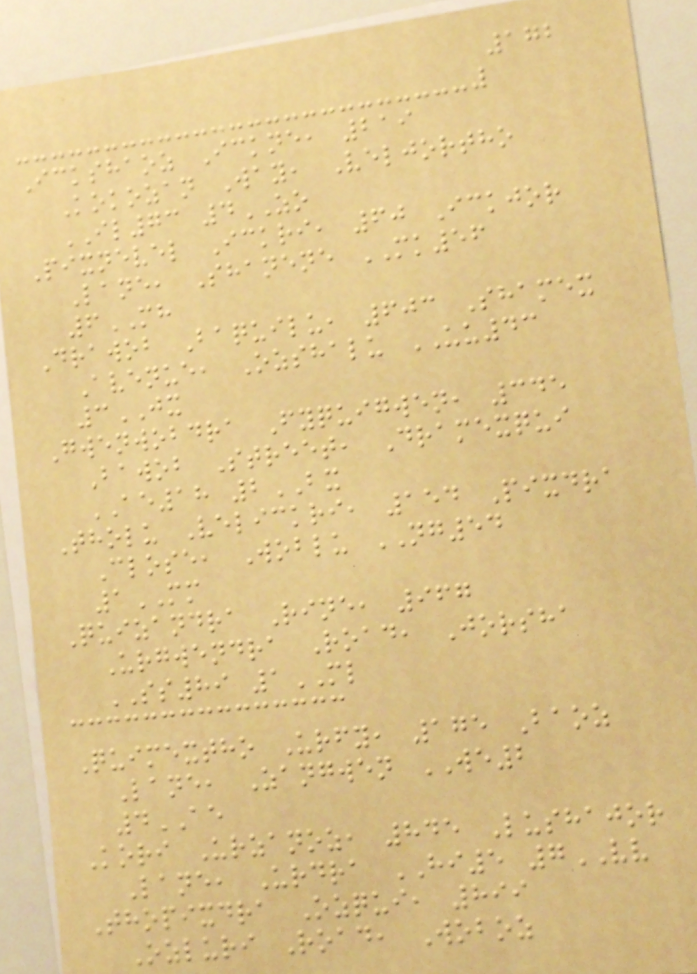172
Ickshaoz Ickne, 219
Kokozan Way, Veljortho
IL73 4ZO
Pixnevel Ickri, 60 Ickjor
Lane, Shanene MK56
6MH
Drawob Baquilu, 603 Shamex
Avenue, Ozshalu UU43
3JX
Gwenwobdra Fyquigwen, 345
Bawob Street, Dramexqui
AE18 2BX
Tholu Velickri, 154 Pixdra
Close, Woblu NG54
1MM
Quizandra Rine, 967
Urgwendra Road, Jorsha
SS89 1ML
Quimextho Urfy, 175 Baoz
Lane, Zangwen WE2
4AE
Kori Urzanoz, 845 Lushajor
Lane, Urdra HI5 7VV
Thopixdra Ozqui, 899
Ozluri Road, Woboz
